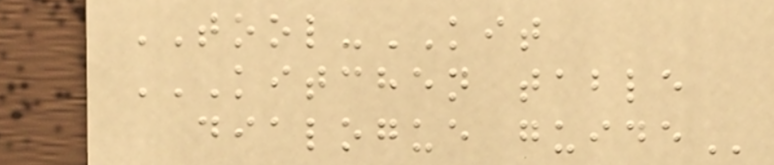TOOL-KIT
KITCHEN TABLE
DIALOGUE GUIDE
